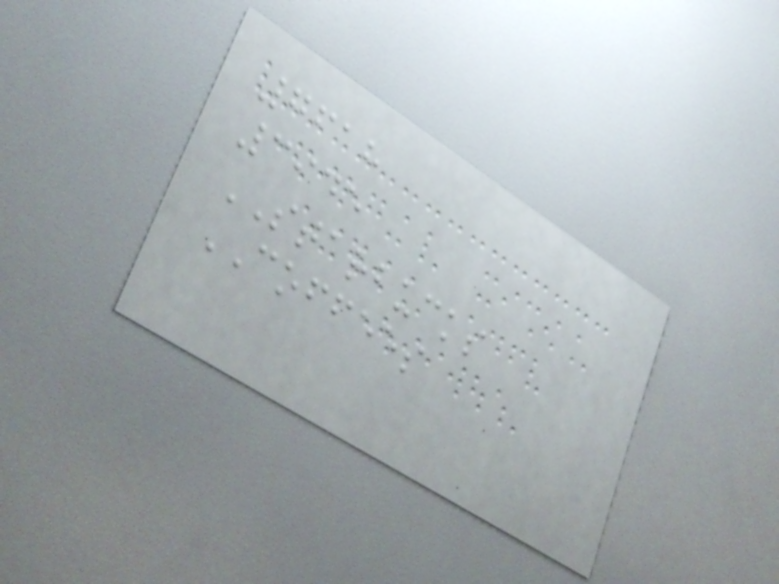7618
3945
STARBUCKS
COFFEES
